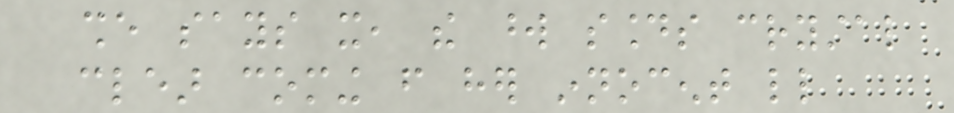she says it, the word sounds crystal
clear coming from her innocent little
